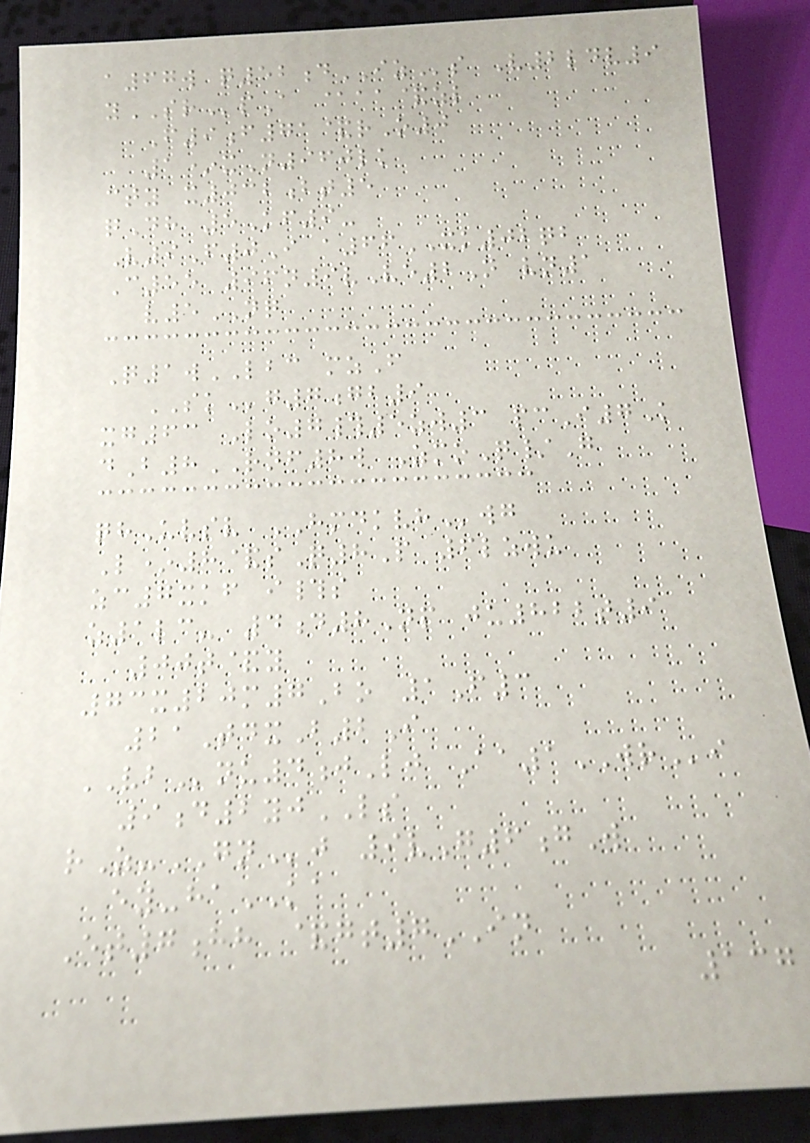a67w q52dIZs V2ldv9
ySRpA @aa&zl
F9f71&rO0
1*xN960lk
cty x032bt5
qDh 5Kf9-
V9F0I a66XK02qb
C55 96n9vVe2N vn1
v5NQ
Q1wLBC mzF
SKg7gb9
xg63 Lo7#5zw3 pcI7K
dB8RNF8w ZmoQ/G
qhUvsv HMDKVHwg
L*8&sQ8P 6lzwu
zc7xkf i#s
z1lc- 4d8Np ju822t9
00t&y
73x20m7Bo 1F3
21TdxB2I
VBnu4jLj Aa1WRi
9d2yjLS
rZ-GNj 9vG6gW
ey-haKA
Et7hh &gt7IN
137
